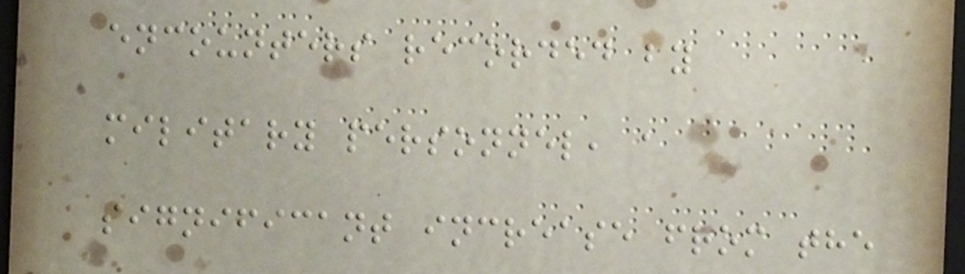encounters recorded by
military personnel, a
significant increase from the
